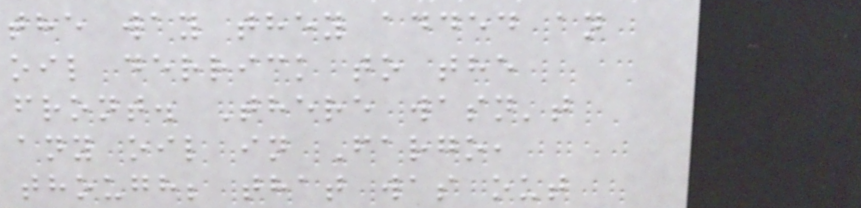the way they added an
oil derrick to the
front. There wasn't
any oil in Fargo,
though; that was out
